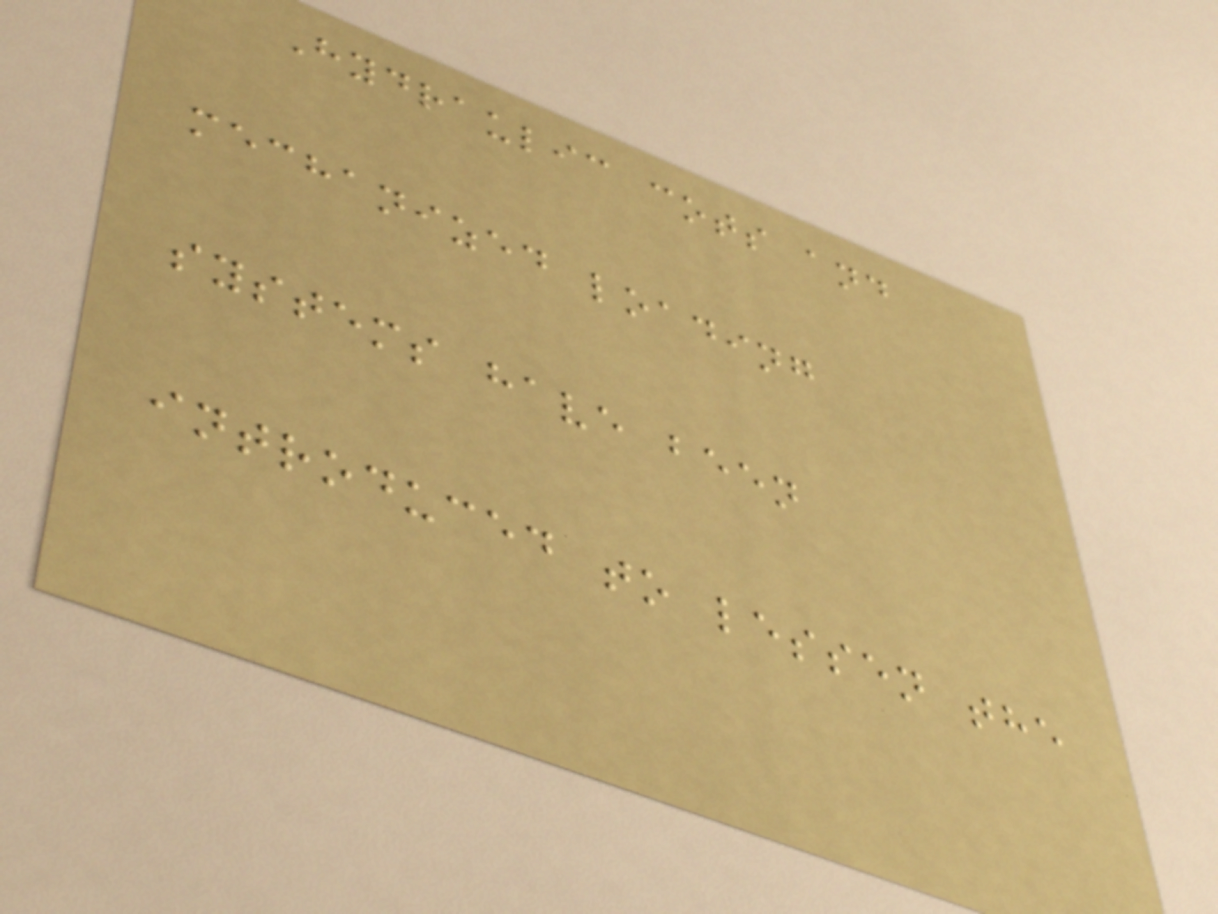Hydraulic cots and
mechanized loading
systems have been
introduced to lessen the
